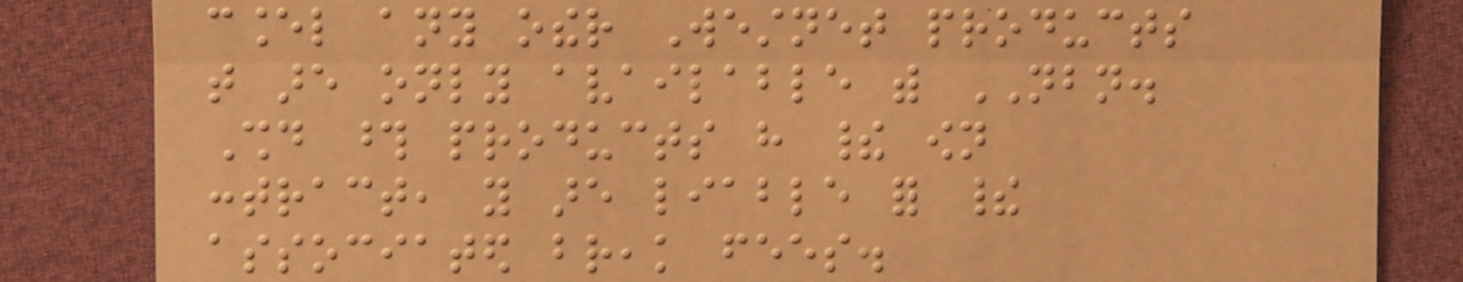cancel any other Westnet products
that are only available with NBN.
Should those products have their own
contract, you are liable for their
associated break fees.
